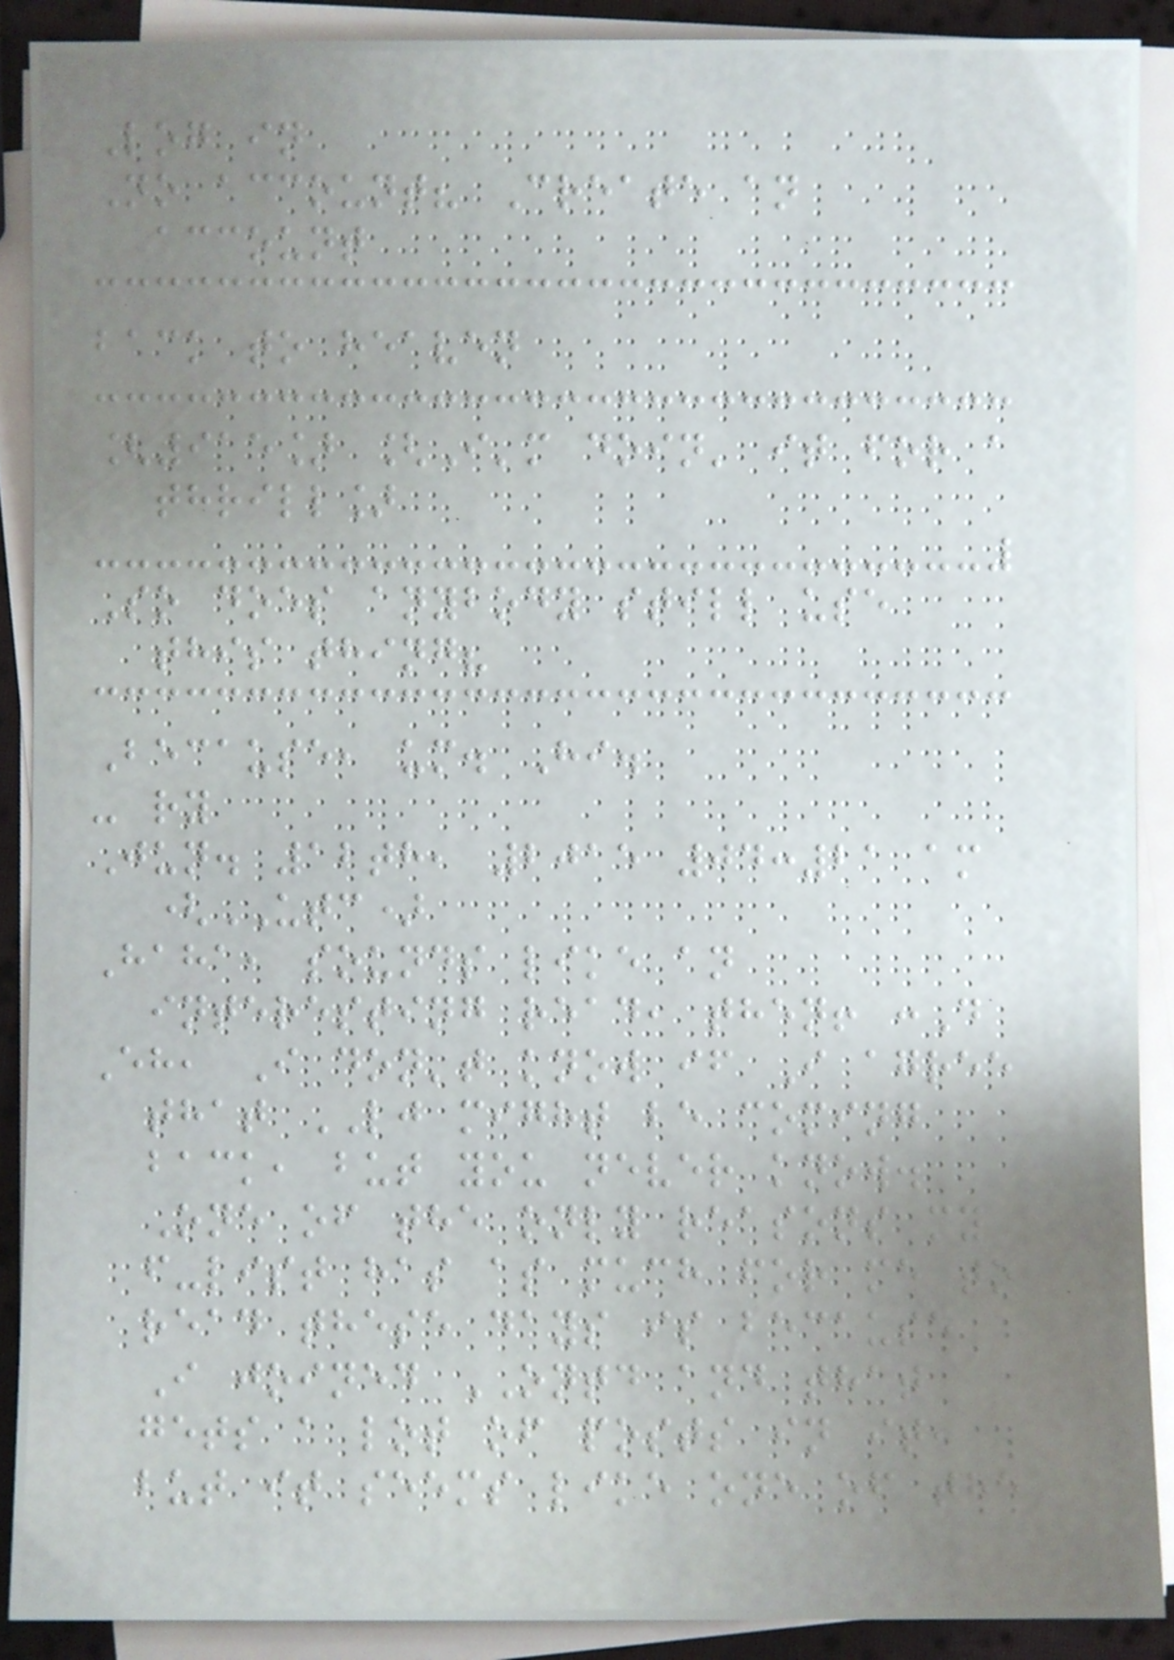Log in
No account? Create an
account
back to heaven
[915] [I'm doin' it for a
thrill]
So does anybody still use
this thing?
Because, um. Hi.
- ry
Jun. 12th, 2015 04:21 am
(UTC)
Haha, sounds like an
interesting read, then! :D
Eh, I don't know if I agree
that LJ might be coming
back, but you never know.
One of the only reasons my
f-list has as much for me to
read these days is because
I joined ONTD and that
gets a lot of posts in it,
but it seems like one of the
